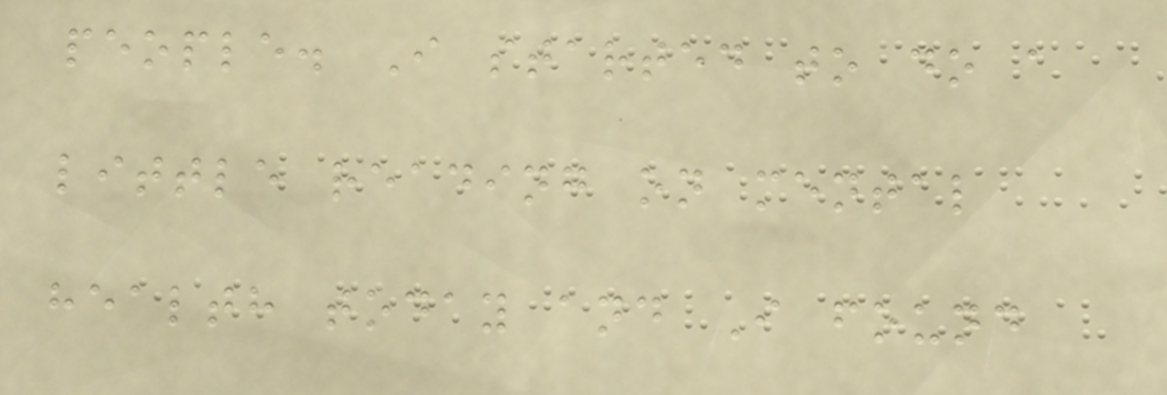people. I started to do a
little reading on mental
health today and I found
